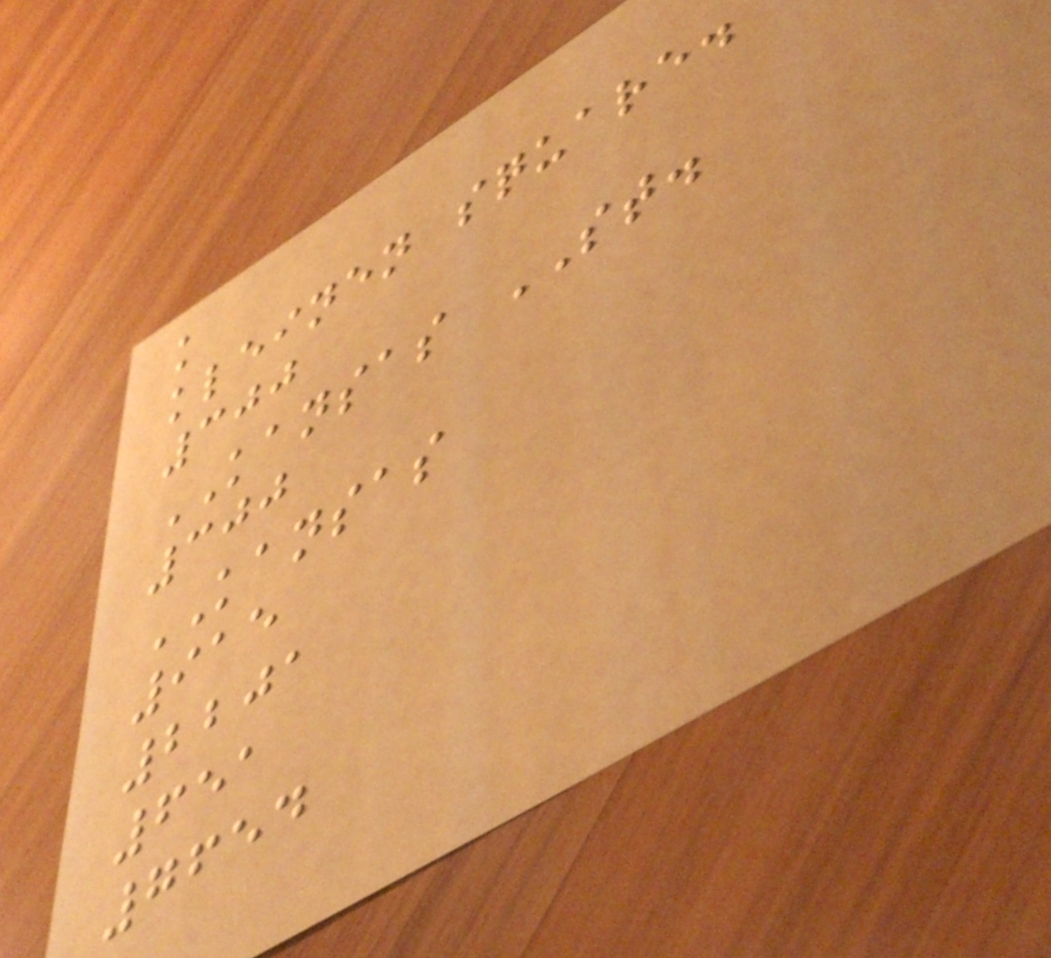k
kleinen square.
300
KANSAS ST.
300
KANSAS
915
2201
651
7654
